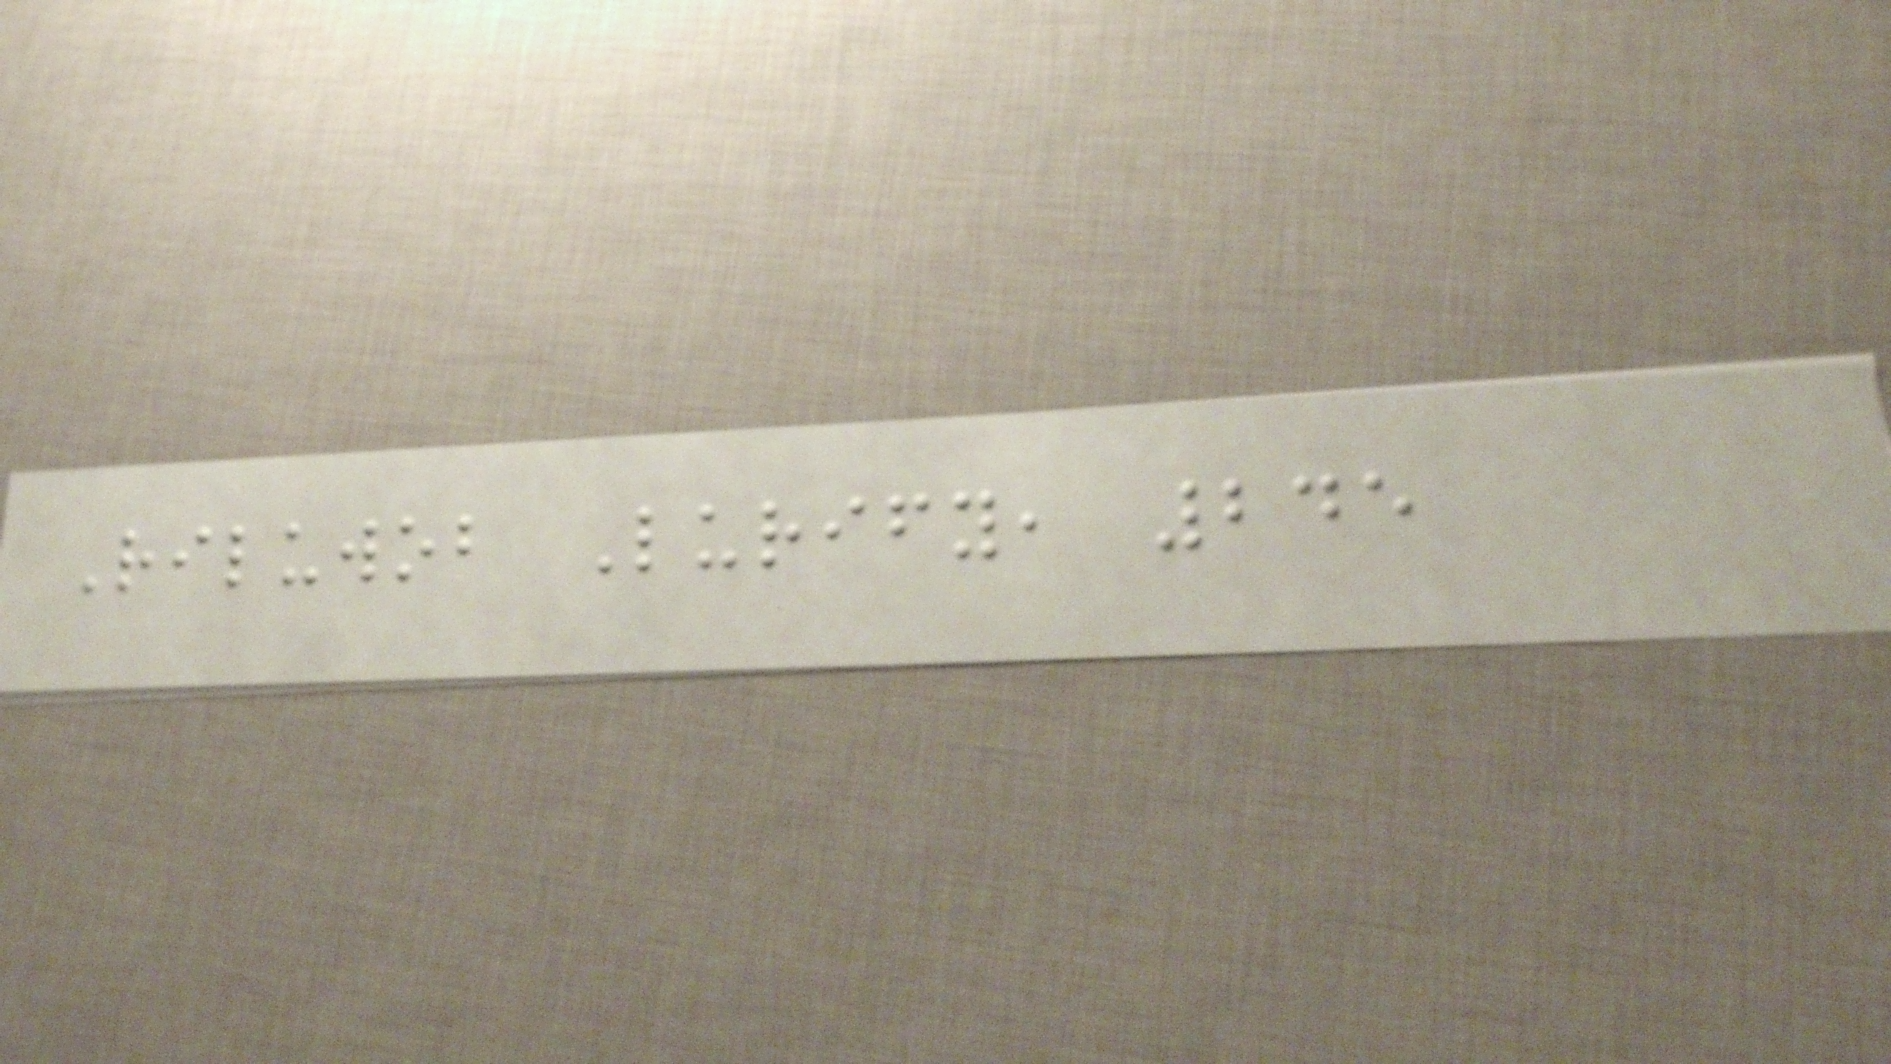Riluwob Lurify, 245
